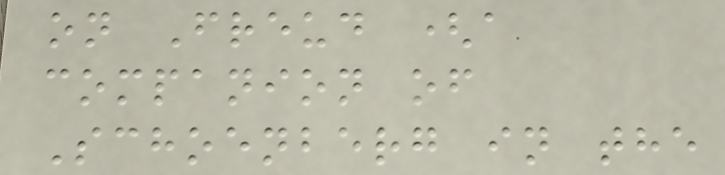on Freud (a
companion of
Schoenberg in the
